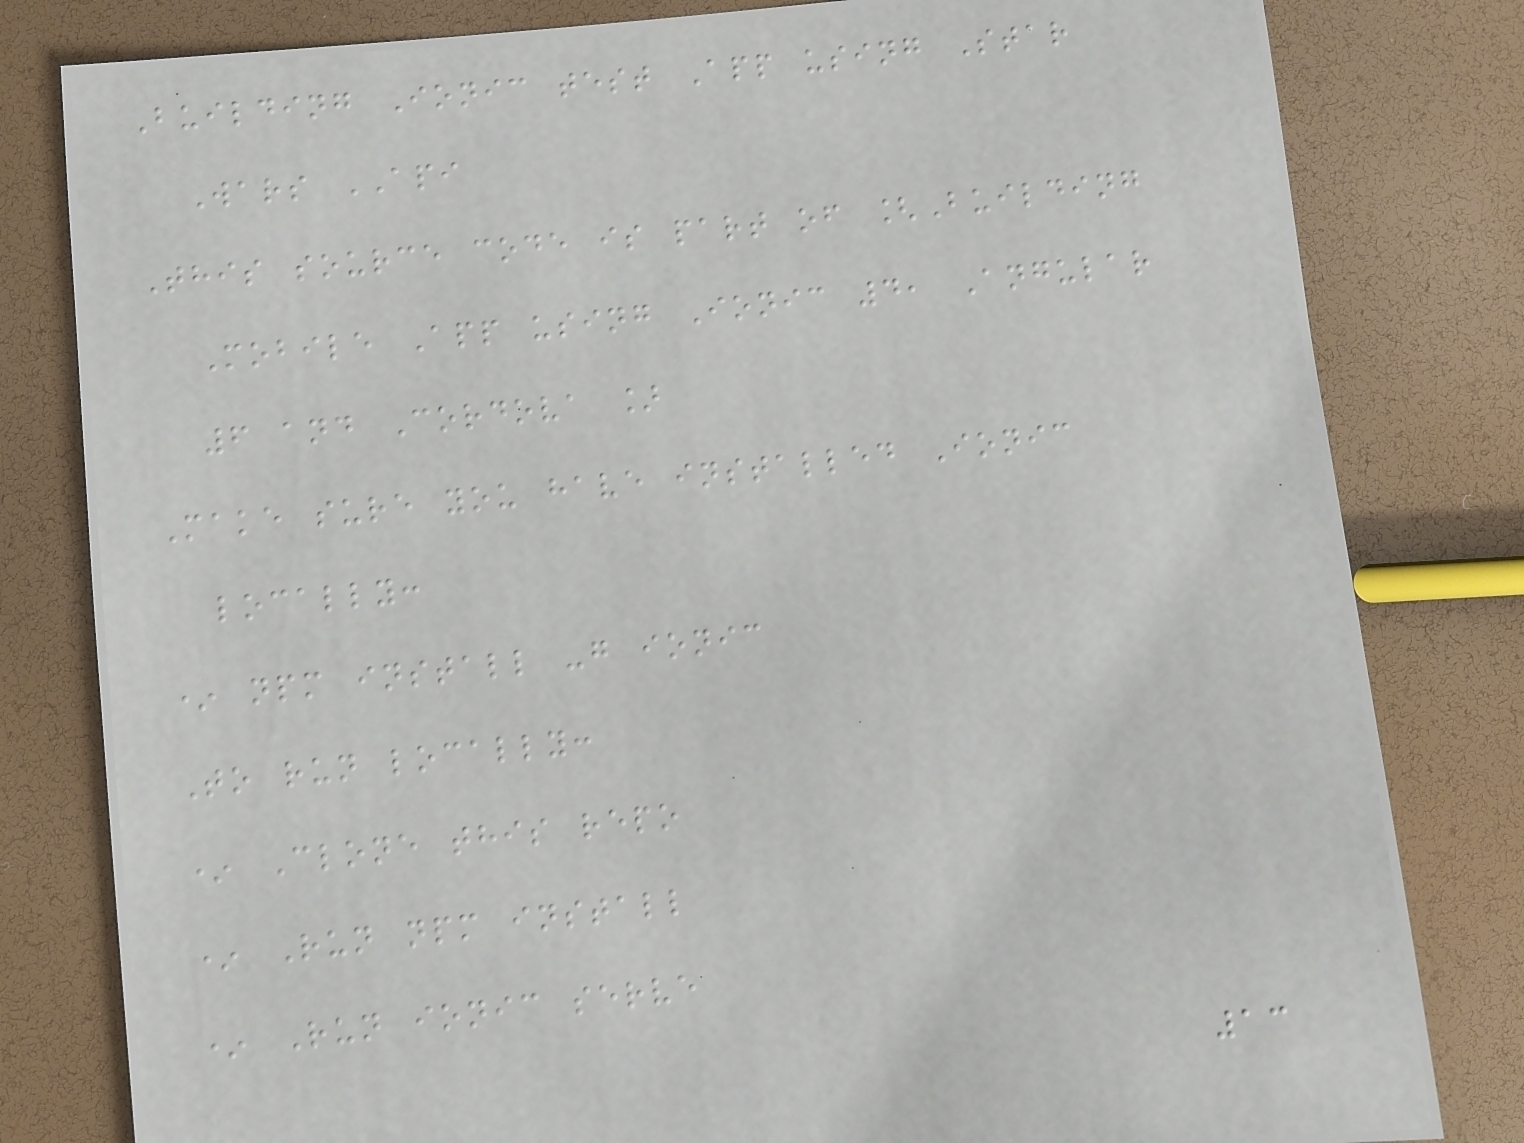Building Ionic test App using Star
Wars API
This source code is part of [Building
Mobile App using Ionic 4, Angular
6 and Cordova ]
Make sure you have installed Ionic
locally:
* npm install -g ionic
To run locally:
* Clone this repo
* Run npm install
* Run ionic serve
13
